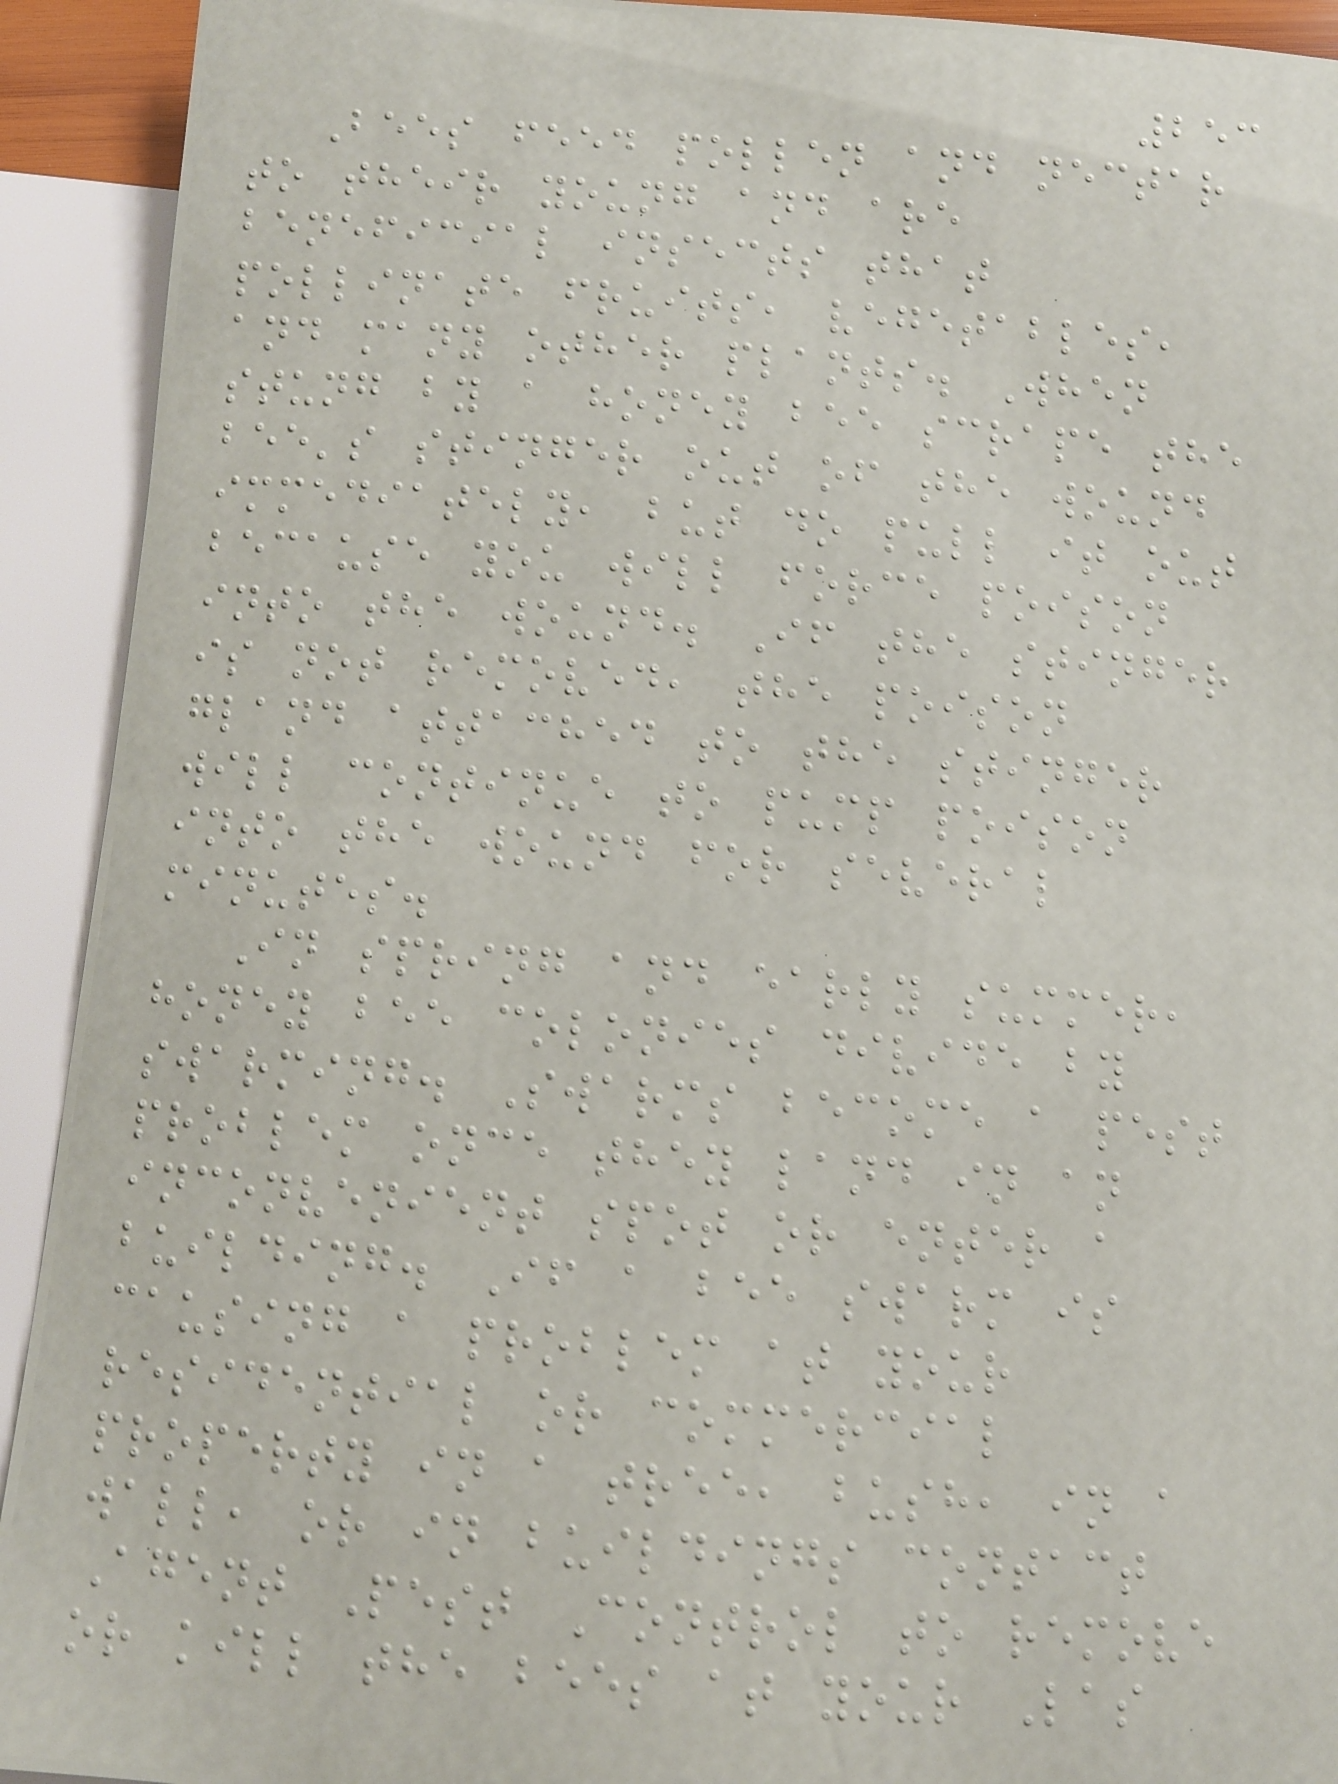253
Bees feed pollen and nectar
to their young and are
beneficial insects that
pollinate fruits, vegetables,
and many other plants. When
stung by a honey bee scrape the
bee's stinger out of the wound
immediately, but do pull it out
because you will force poison
into the wound. If the stinger
is not removed, the poison
gland attached to the stinger
will continue to pump poison
into the wound for several
minutes.
In spring and early summer,
honey bee colonies divide by
swarming. Swarms become a pest
problem once they land in an
inconvenient spot or enter a
building. If a bee swarm is
causing a problem at your
residential or commercial
property in a tree, bush, in a
wall, or in buildings contact
Agent Pest Control to remove
or kill the bees at your Las
